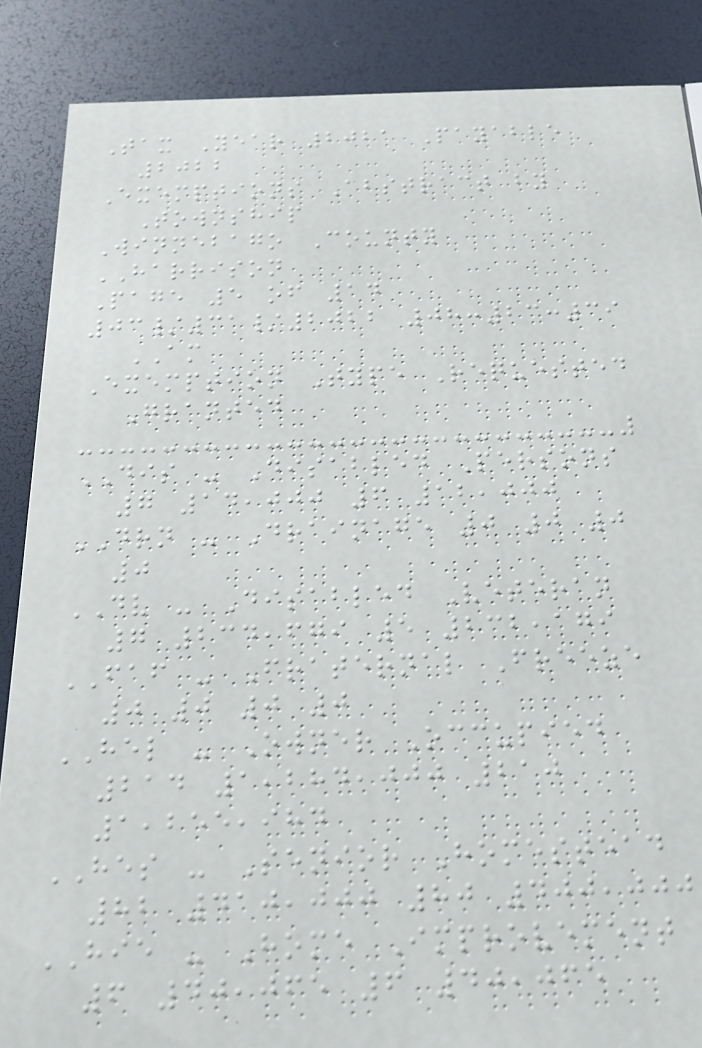Tax Year 2021 Payable
2022
Exemptions Abstract by
Township
Winnebago County
HARRISON
Page 5 of 14
03/31/2022 08:23:39
AM
Exemption Type Requested
Granted
DIS - Disabled Persons
7 14,000 6 12,000
DRN - Drainage 0 0 0
0
DV - Disabled Veteran
7 234,679 5 232,179
FAF - Fraternal Freeze
0 0 0 0
HEL - Owner Occupied
214 1,284,000 210
1,255,984
HES - Senior Homestead
82 410,000 80 400,000
HIE - Home Improvement
6 40,065 6 40,065
